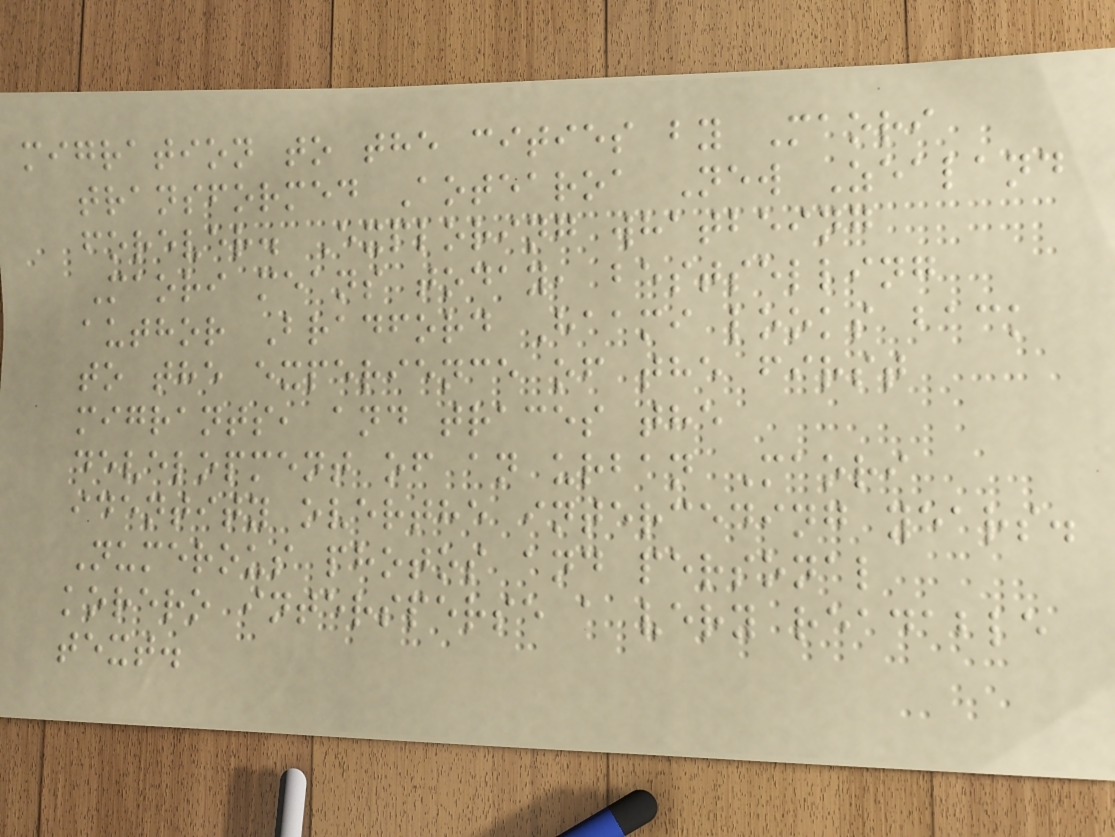migration to the cities by Maori
transformed Aotearoa New Zealand
forever. Exploring whatbeing
Maori means today, bestselling
author Bradford Haami looks back
to the experience of the first
migrants, and traces the
development of an urban Maori
identity overthe interceding years.
Numerous photos and personal
korero intersperse a very readable
text.
